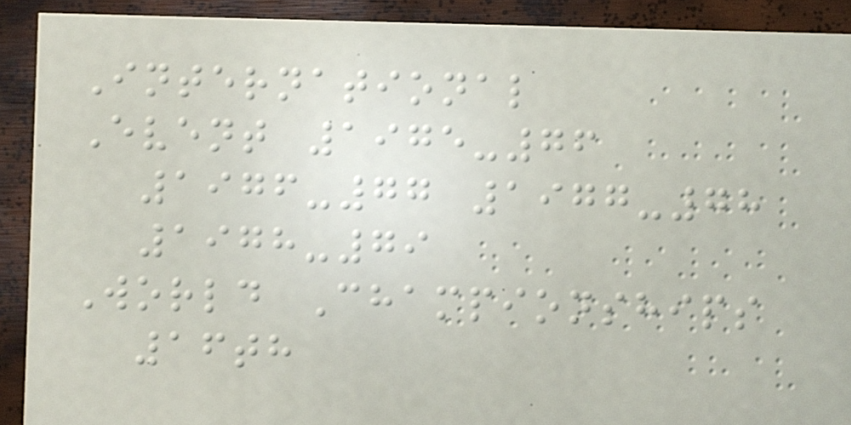International
Event 1975-76
1976-77 1977-78
1978-79
World Championships
16th
